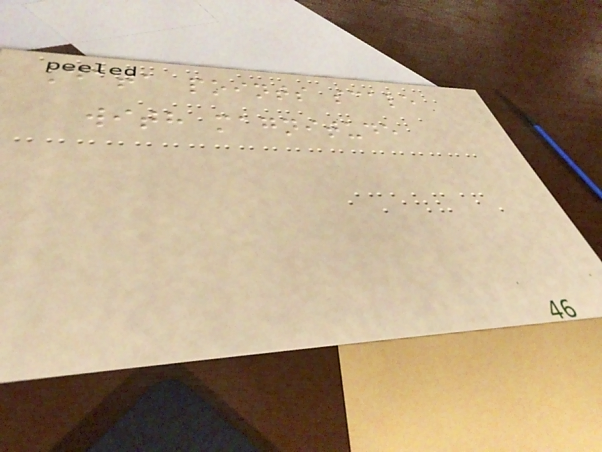Data points scale
with magnitude
